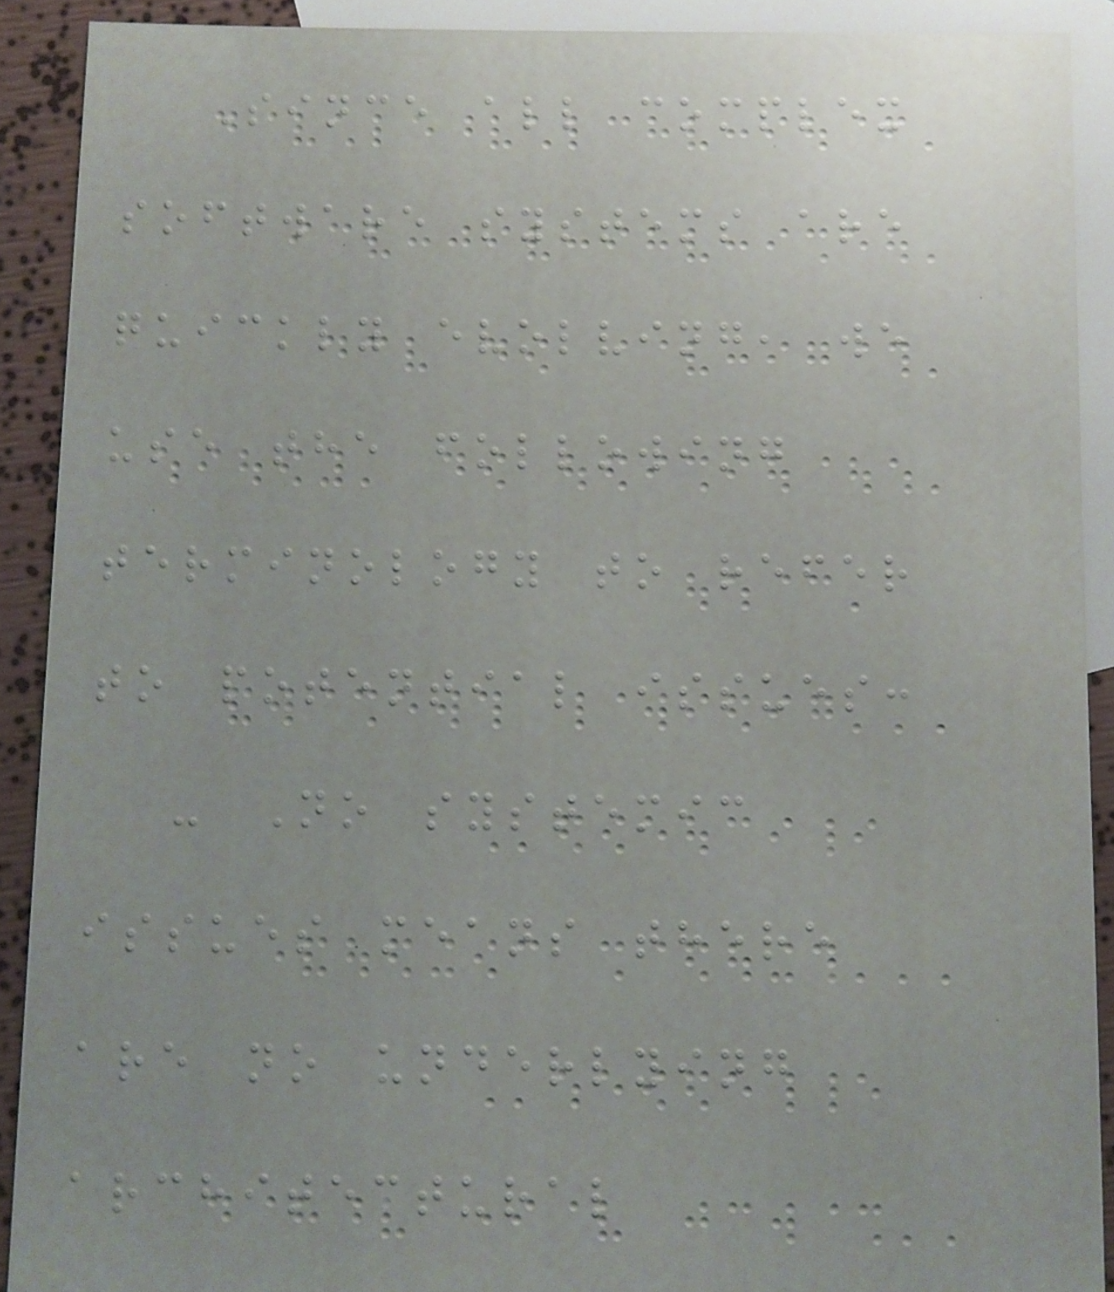Since all complex
software systems are
quickly evolving, we
use the following
terminology to refer
to potential issues:
- No systemic
issues means there
are no underlying
architectural
